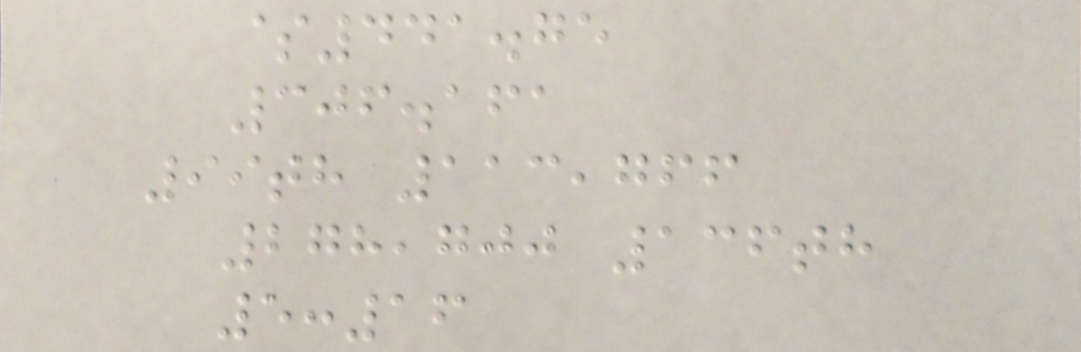$441.75
306.161
99th 113,766
278,700 136th
5:16
